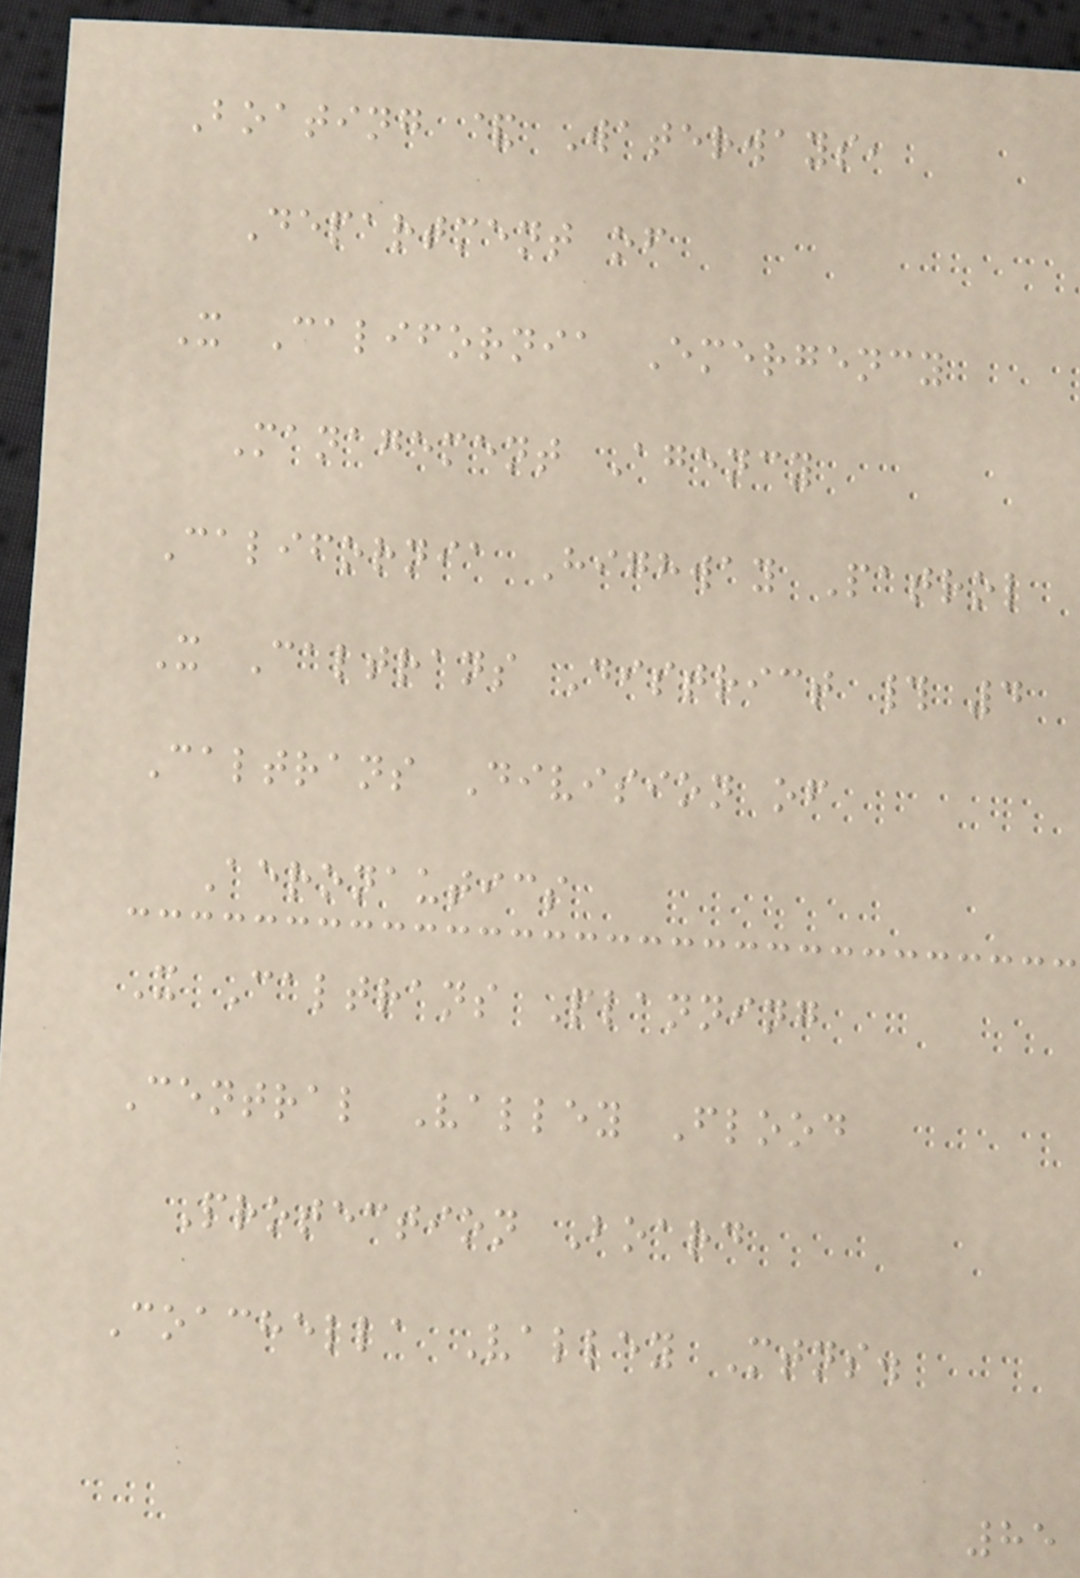Boating & Waterways,
Department of
X California Emergency
Management Agency
California Highway Patrol
X Caltrans District # 4
Caltrans Division of
Aeronautics
X Caltrans Planning
Central Valley Flood
Protection Board
Coachella Valley Mtns.
85
